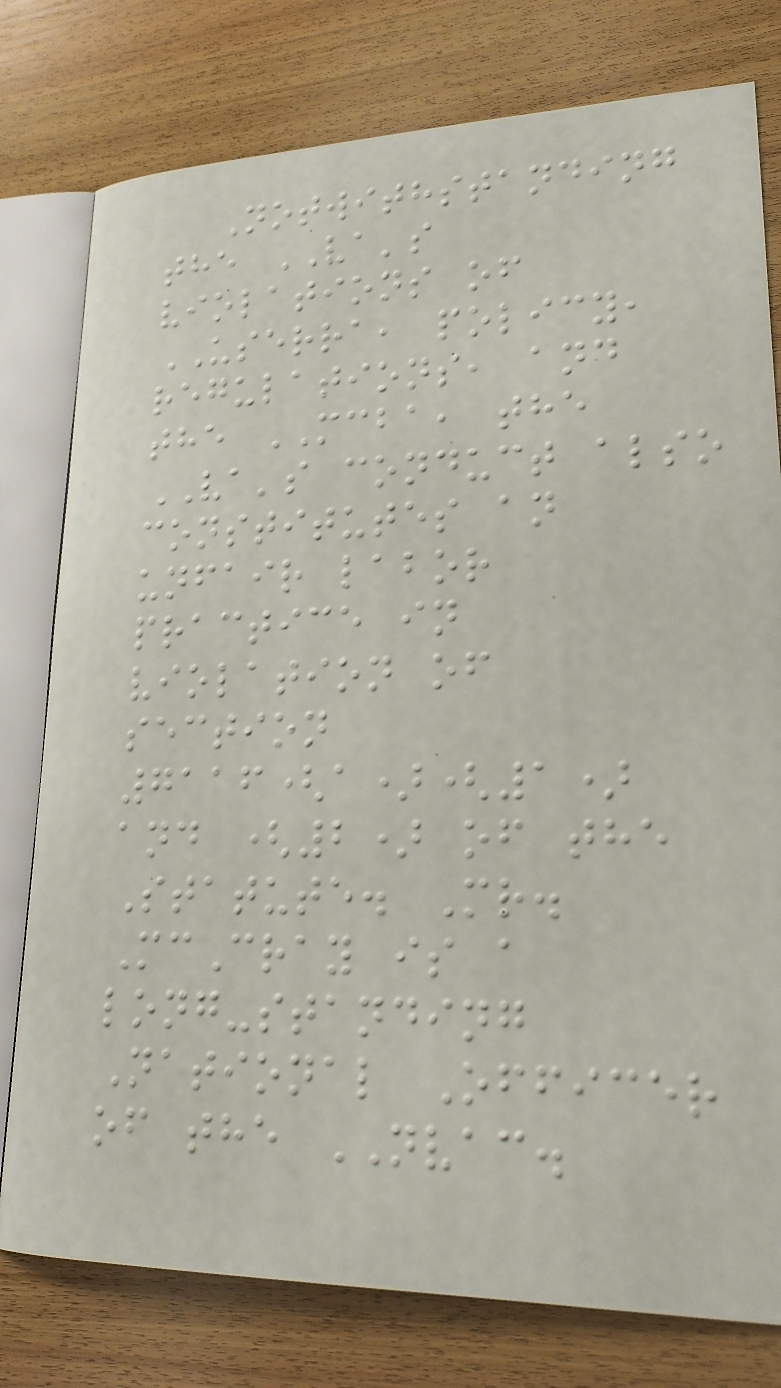Notwithstanding
the VA's
violations of
USERRA, policy,
regulations, and
the MCBA, the
VA's conduct also
constitutes an
unfair labor
practice in
violation of
section
7116(a)(1)
and (2) of the
Statute. Mr.
McCray is a
long-standing
National Officer
of the NVAC.
